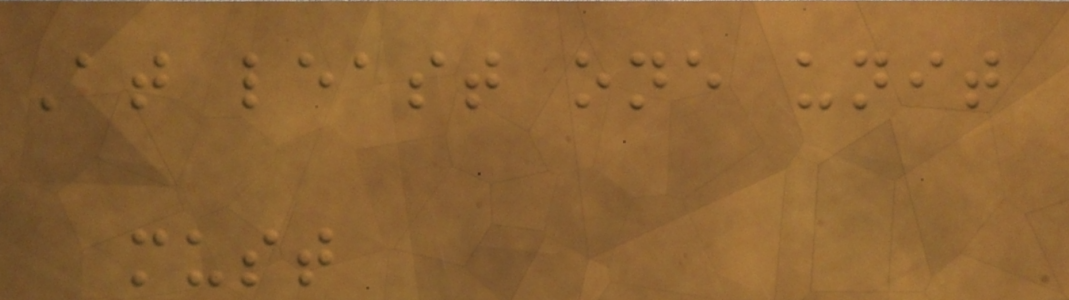At least one unit
must
